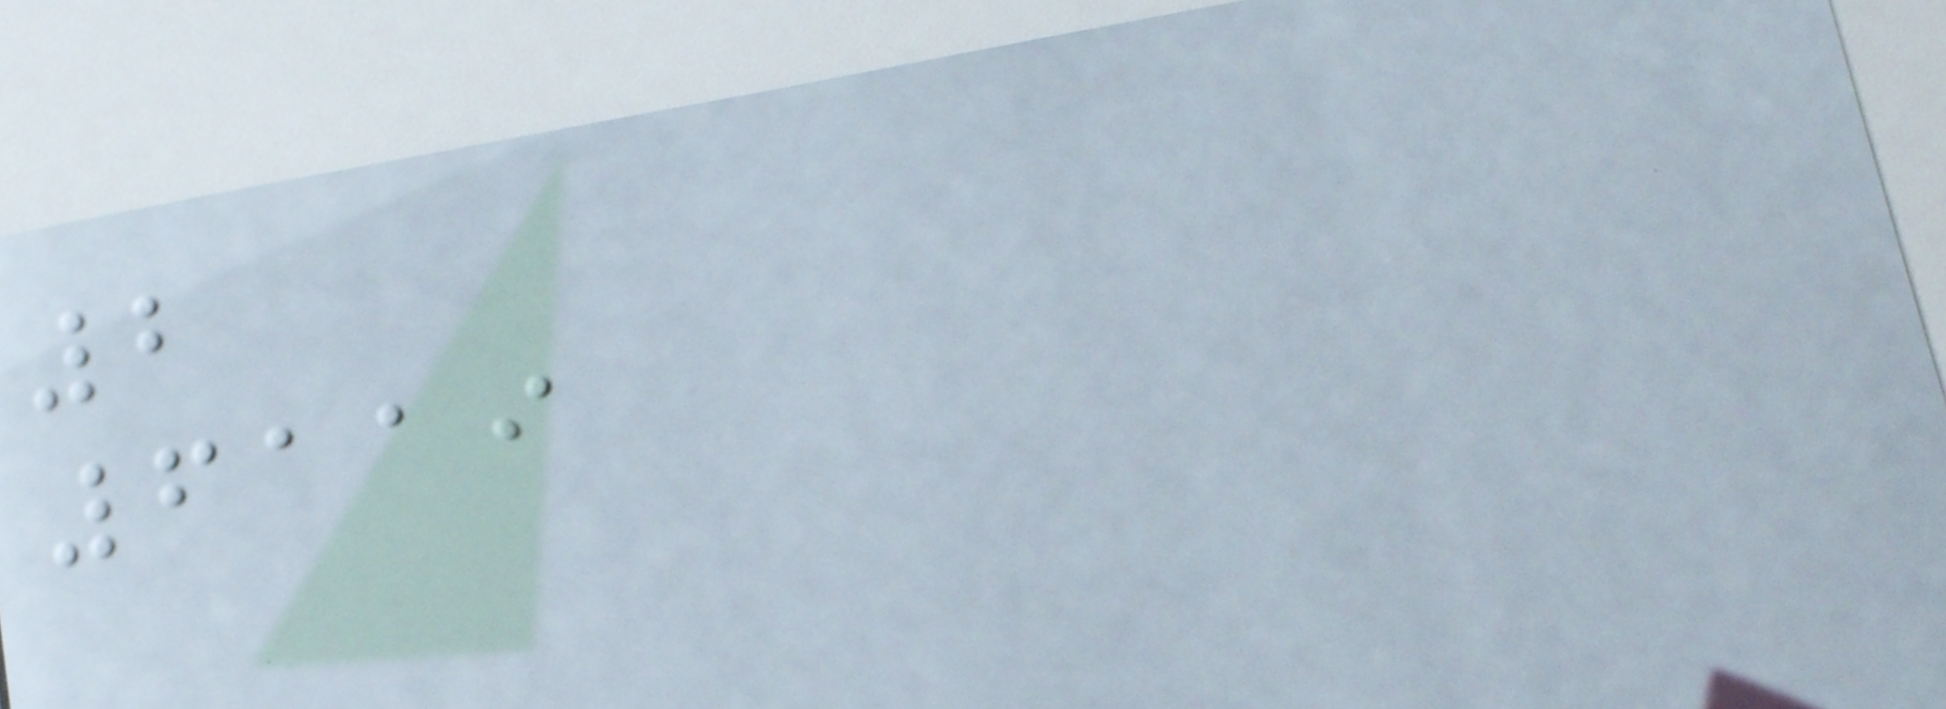2
6119
